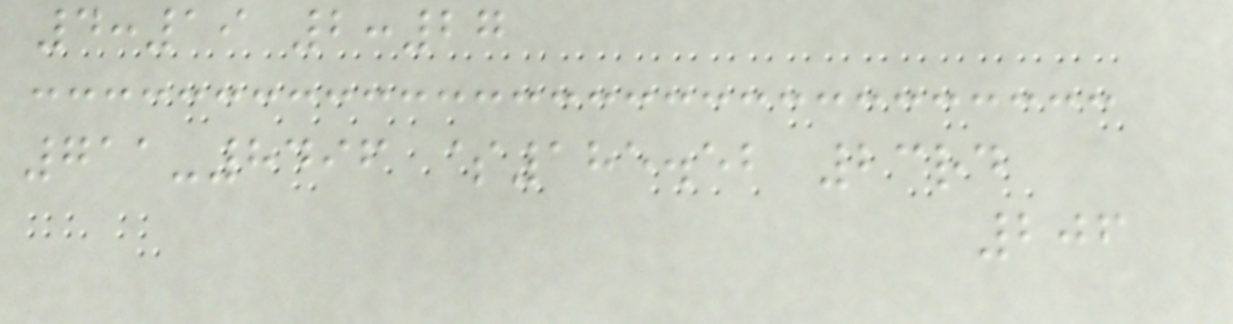4:19 2:27
711-8496 $185.52 23rd
206
